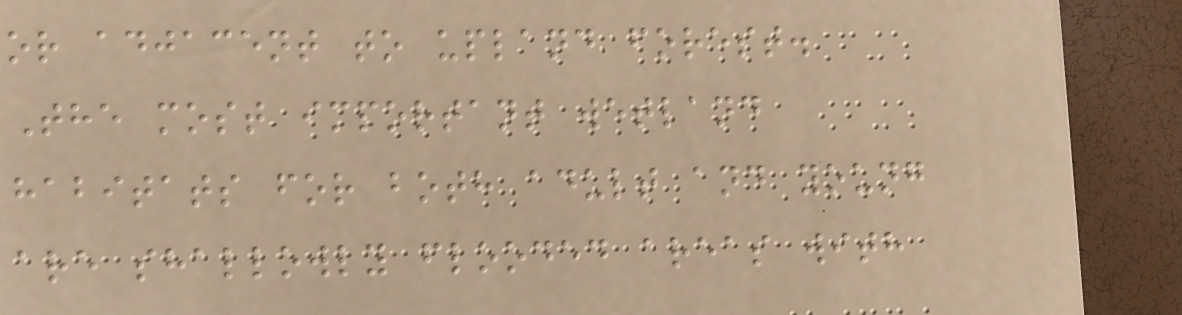or adjacent to upland forest.
The most important wetland
habitats for both adult and young
are shallowly flooded areas with
